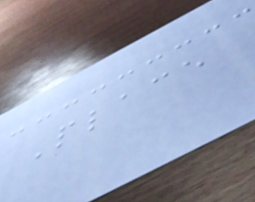Place
